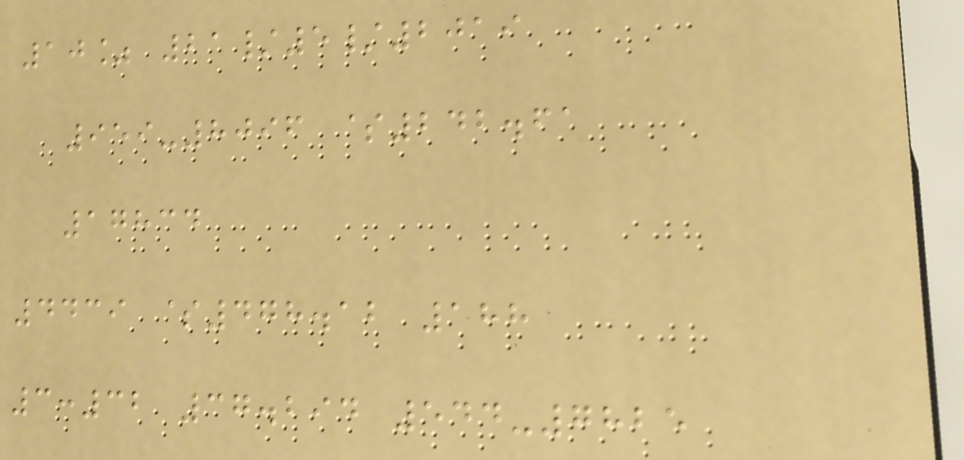10% 21/5/2019
959-8096 $242.61
17834
4439 $478.12 188
3:32 37.294 544-7825
